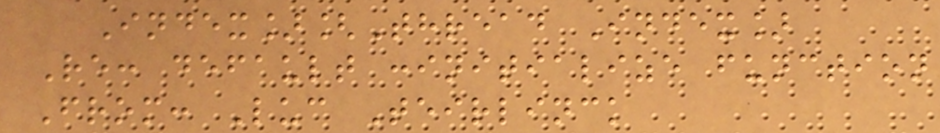Index][Thread Index]
Re: default :initialize function
From: Luc Teirlinck
